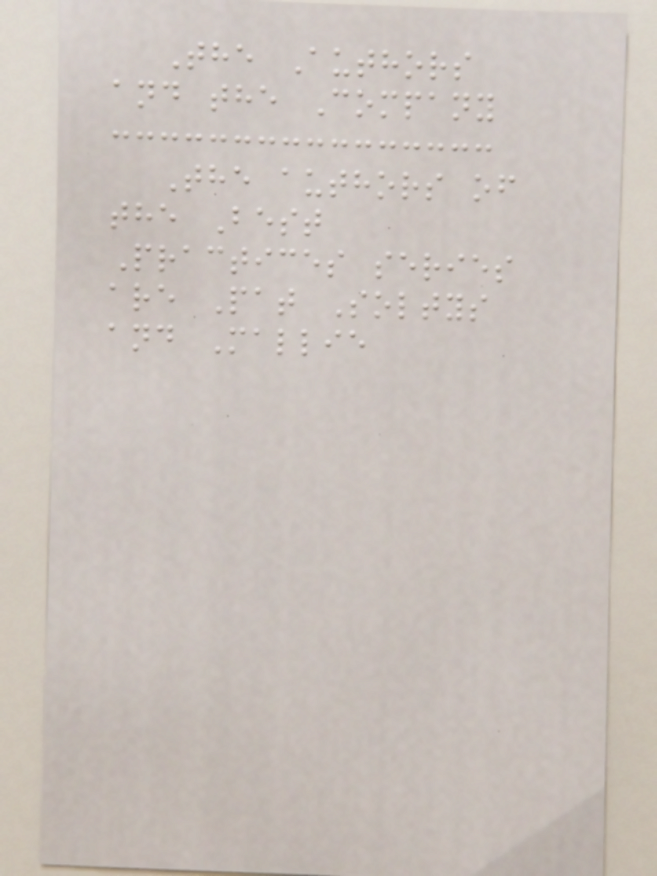The Authors
and the Company
The authors of
the Best
Practices series
are Pat Soltys
and Mallie
